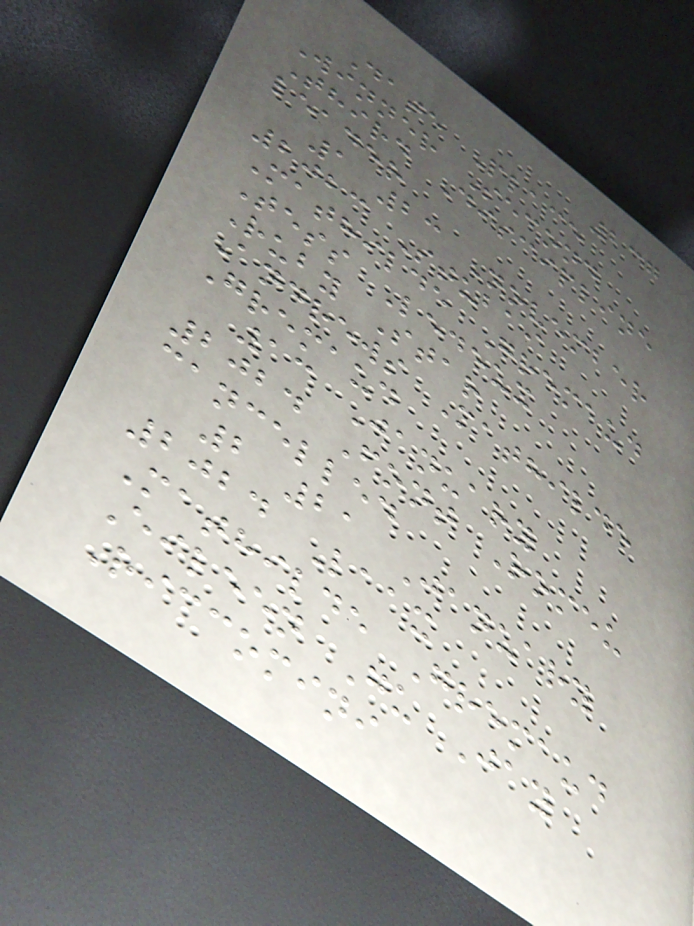237
Date Place
Winner Second
Third Discipline
leader
1 23 November
2023 Stubai
Mathilde Gremaud
Tess Ledeux
Ruby Star
Andrews Mathilde
Gremaud
13 January
2024 Font Romeu
cancelled
2 21 January
2024 Laax
Mathilde Gremaud
Eileen Gu Jay
Riccomini
